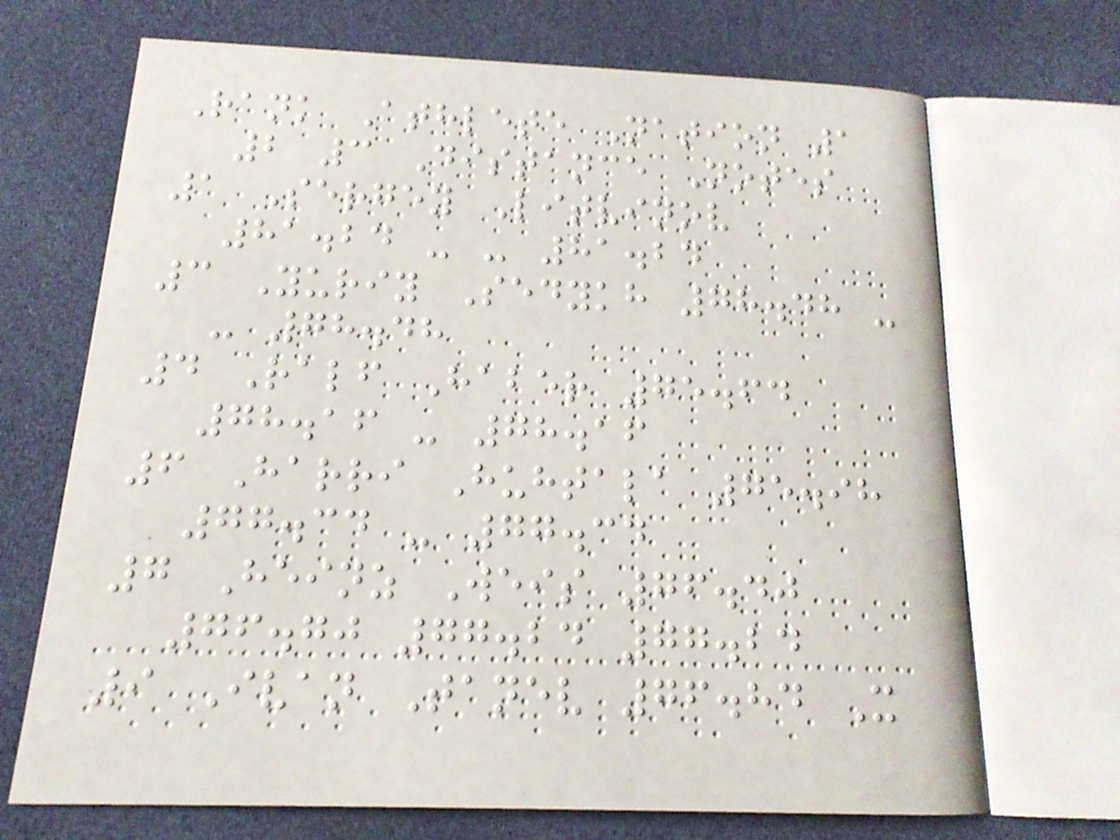Rank Athlete Nation 1
2 3 Distance Notes
1 Sergey Litvinov
81.24 - - 81.24
3 Yuriy Sedykh 78.48 -
- 78.48
4 Ralf Haber 75.64
78.16 - 78.16
6 Harri Huhtala 75.98
77.34 - 77.34
7 Heinz Weis 76.40
76.70 77.24 77.24
9 Ivan Tanev 76.84 X
